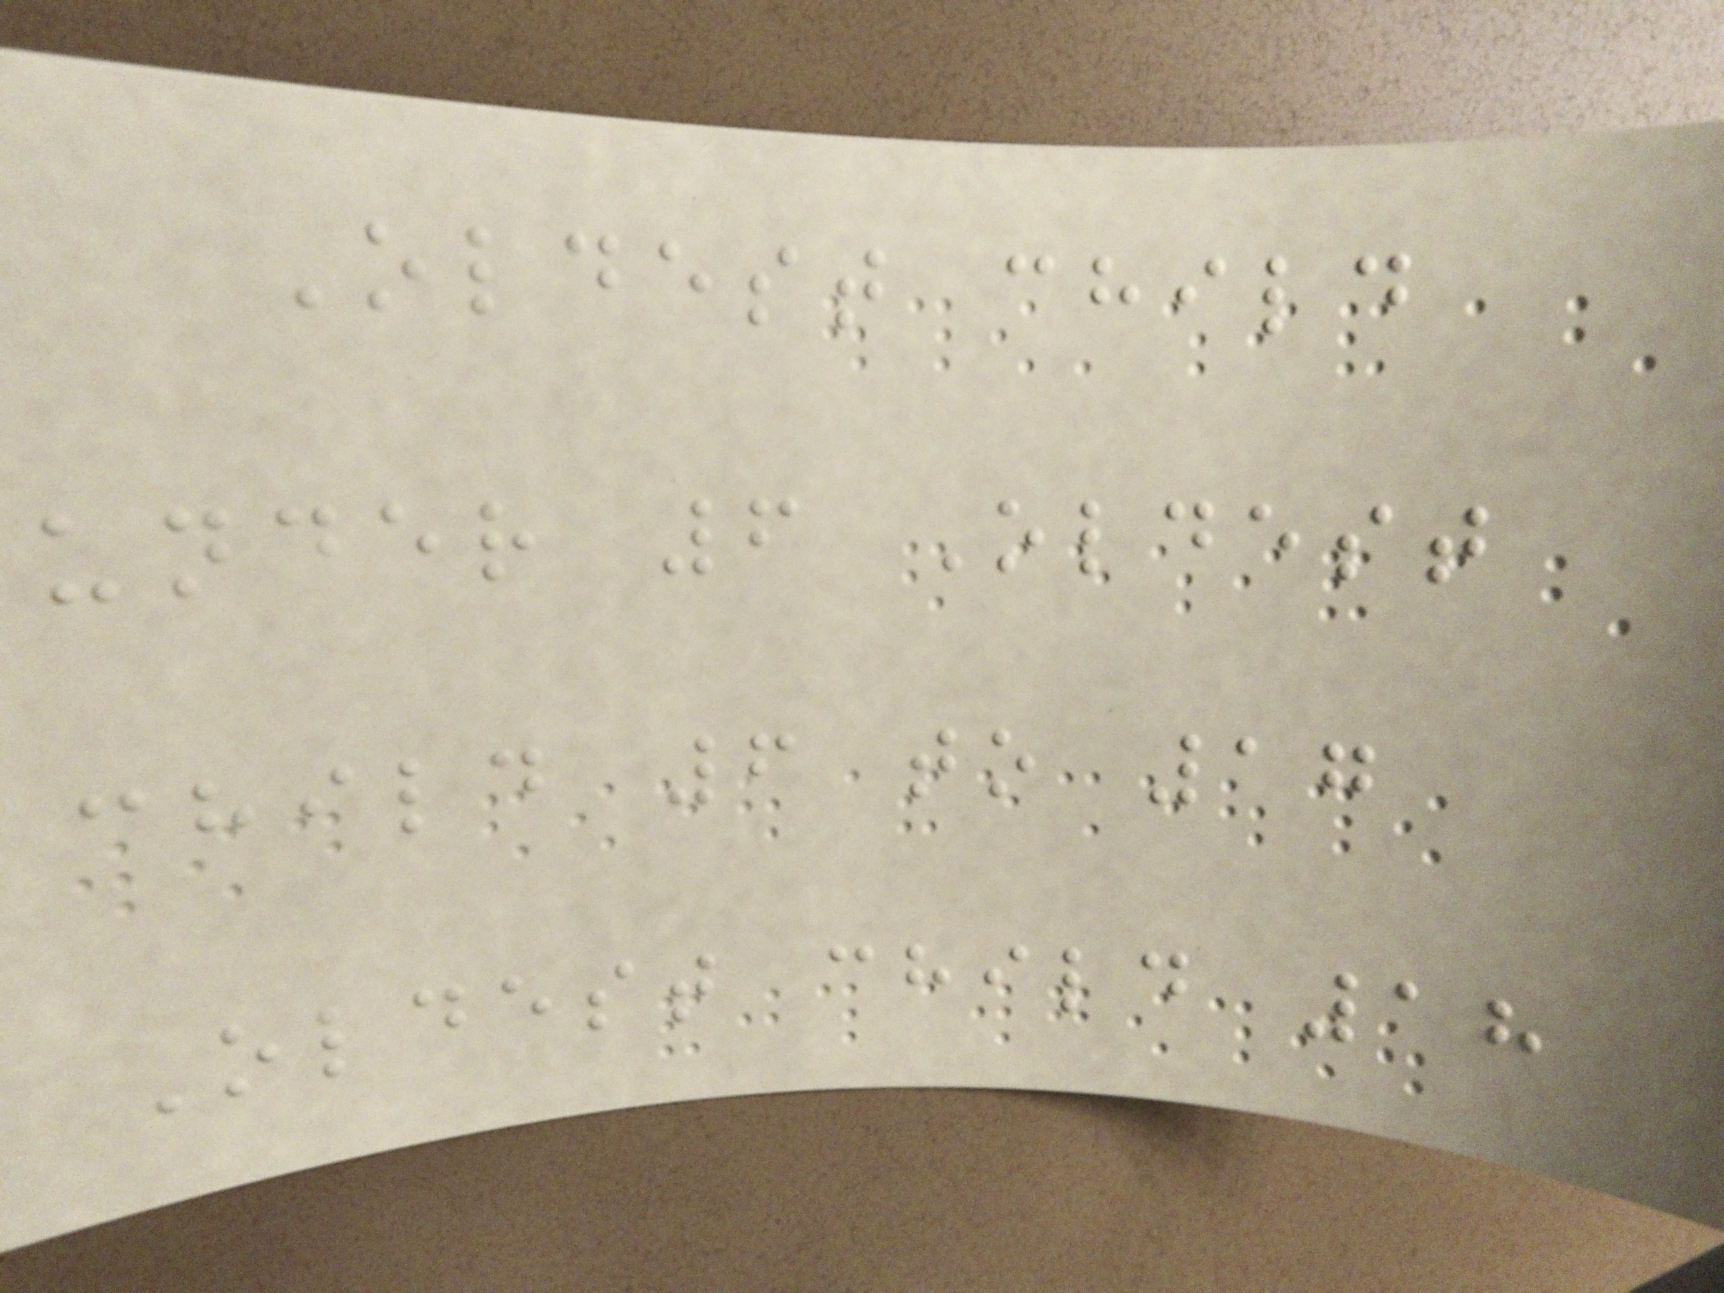Oldest child
under 6 Oldest
child 6 to 17
Oldest child 18
